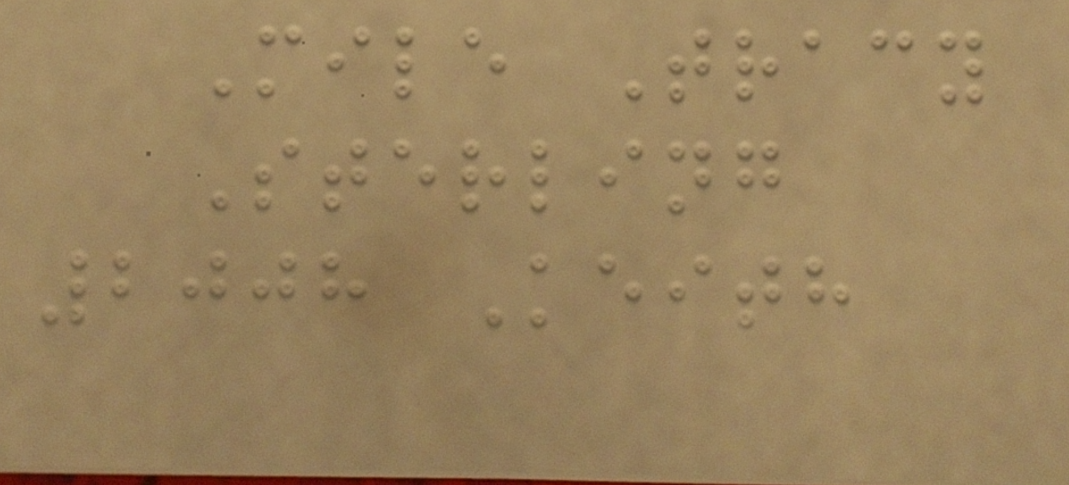Mile Tracy
Sterling
2008 Keith
